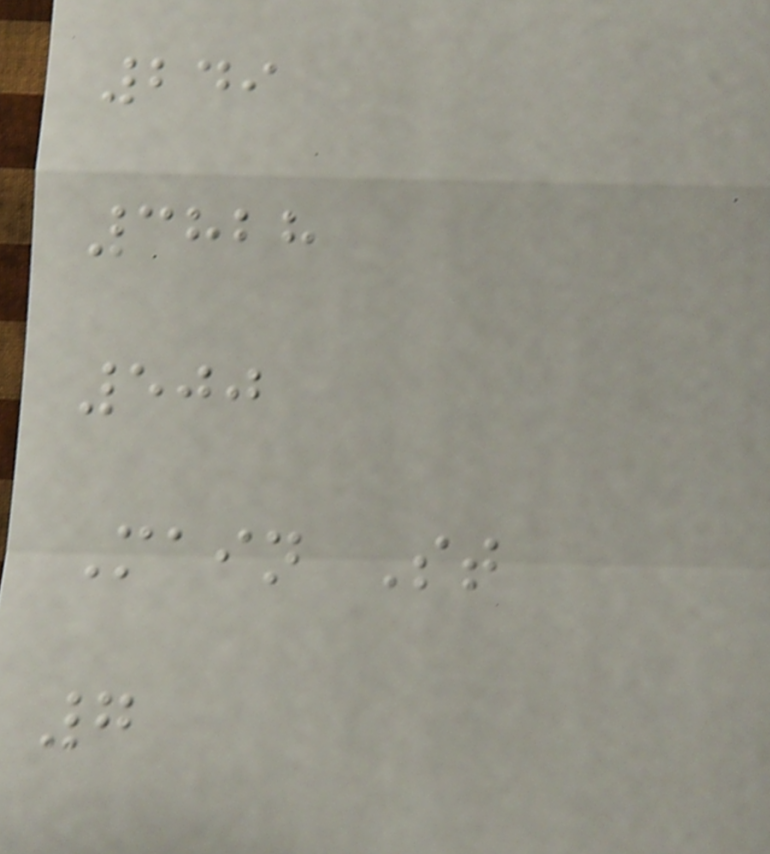249
3828
500
Main St
7
